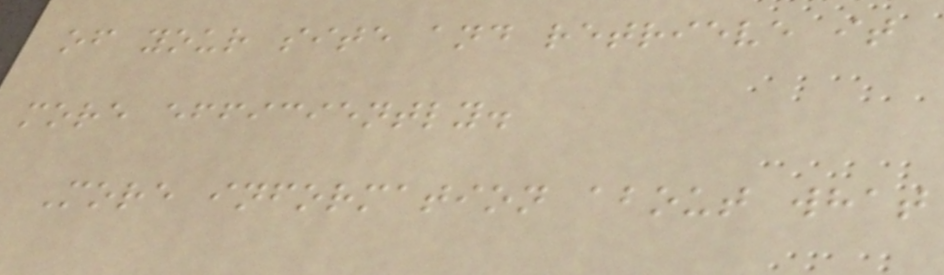of your site and retrieve it
more efficiently.
More information about what
